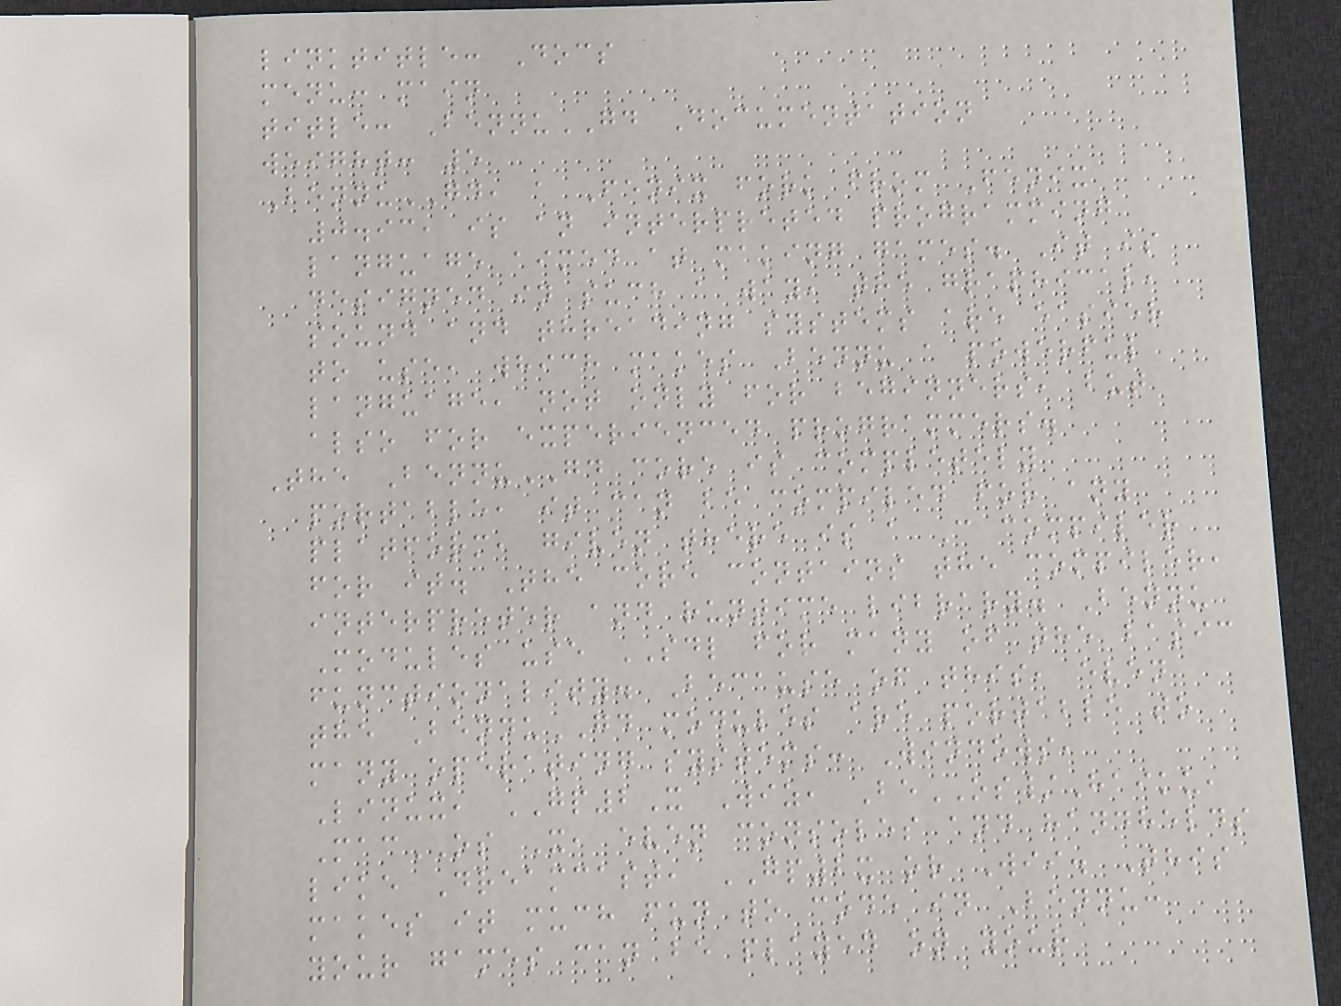linktitle: Docs
menu: main
title: BennuGD Documentation
weight: 5
BennuGD, a Fenix fork from Fenix
0.93, is an interpreted programming
language aimed at making games. It is
designed in such a way, the graphical,
sound and threading systems are easier
to use, which makes Bennu a powerful
language, not only for beginners, but
also for experienced programmers.
The BennuGD core is completely
portable, it can be compiled for any
platform, given there is a C compiler
for it. The core contains the compiler,
interpreter and runtime library. Bennu
Modules use SDL for many of the basic
functionality. Because of this, even
the BennuGD modules are portable to
many operating systems: Windows,
Linux, GP2X Wiz, BeOS/Haiku,
MacOS X, even consoles and handhelds
like Dreamcast, GP2x or Wii. This
makes it much fun to code in Bennu:
your games can be played on your
